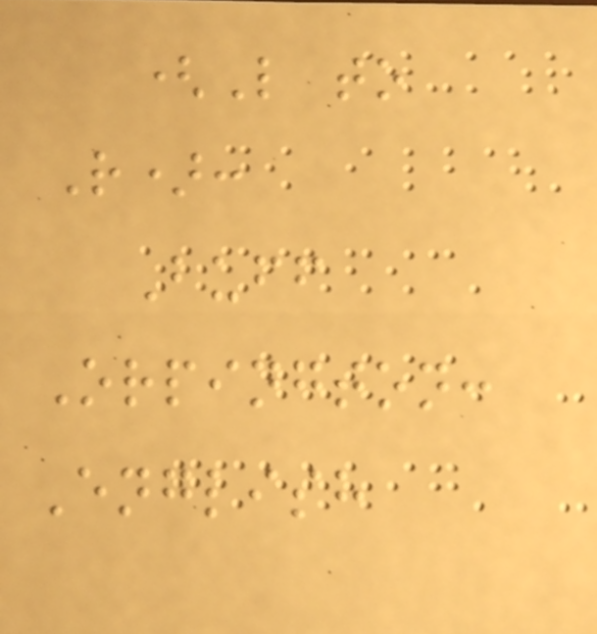(L to
R):
Buff
Orpington:
English
